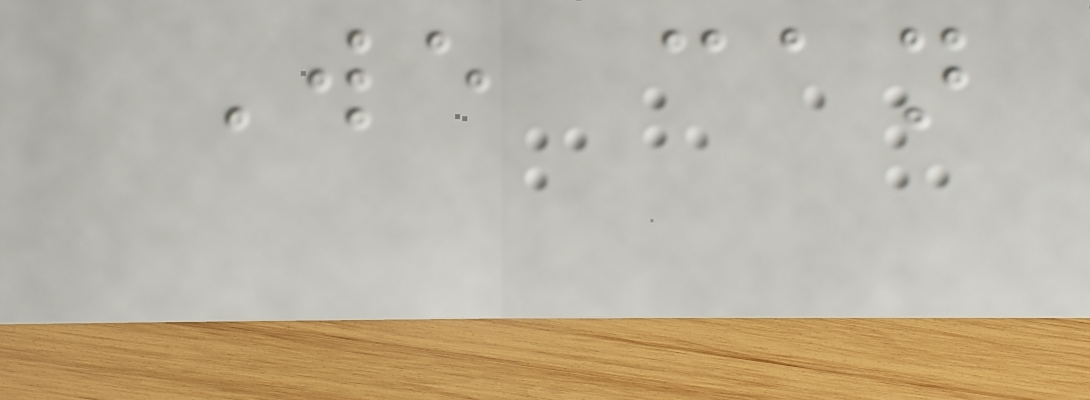We can
